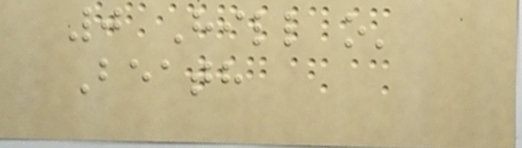0 Hill o'
Beath
